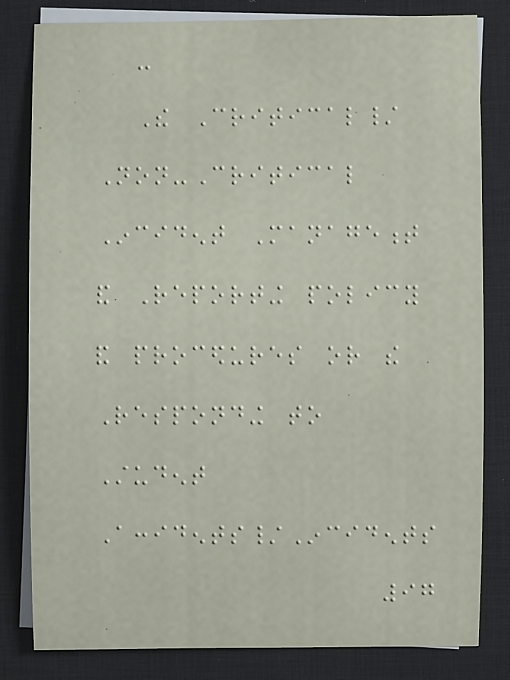-
The Critical/
Non-Critical
Incident Management
and Reporting policy
and procedures or the
Responding to
Student
Accidents/Incidents
97
